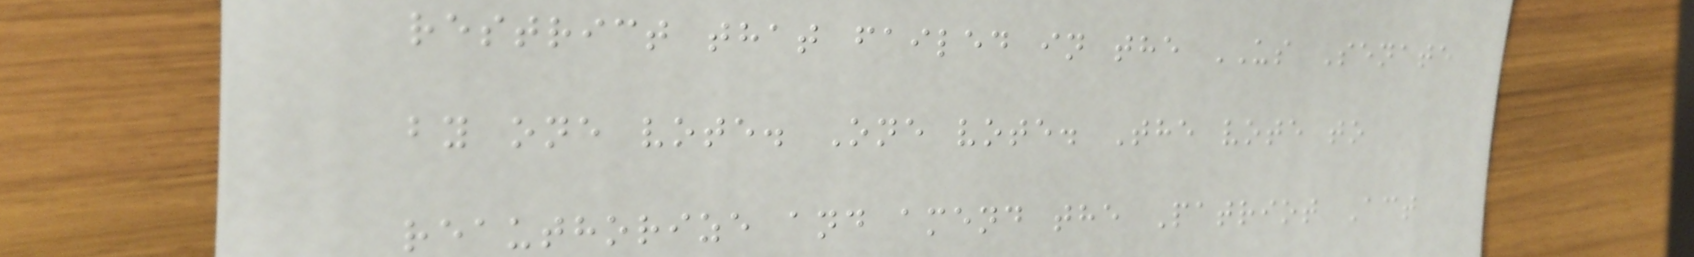restrict that failed in the US Senate
by one vote. One vote. The vote to
reauthorize and amend the Patriot Act
